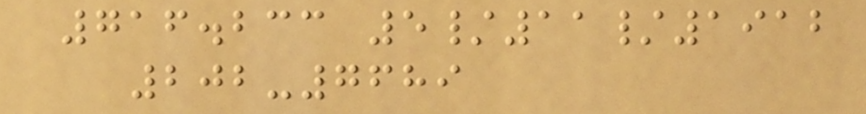716.233 5/11/1912
202-7689
